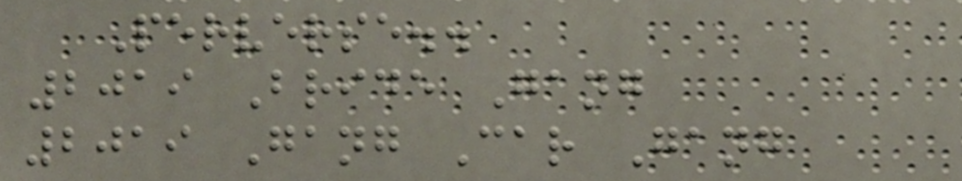Perverse..
2019 Bride Gang
2019 Gang Car Gang
